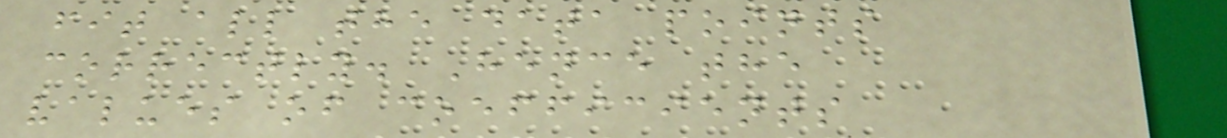fit all the data points
correctly. Hence the
values of coefficients
